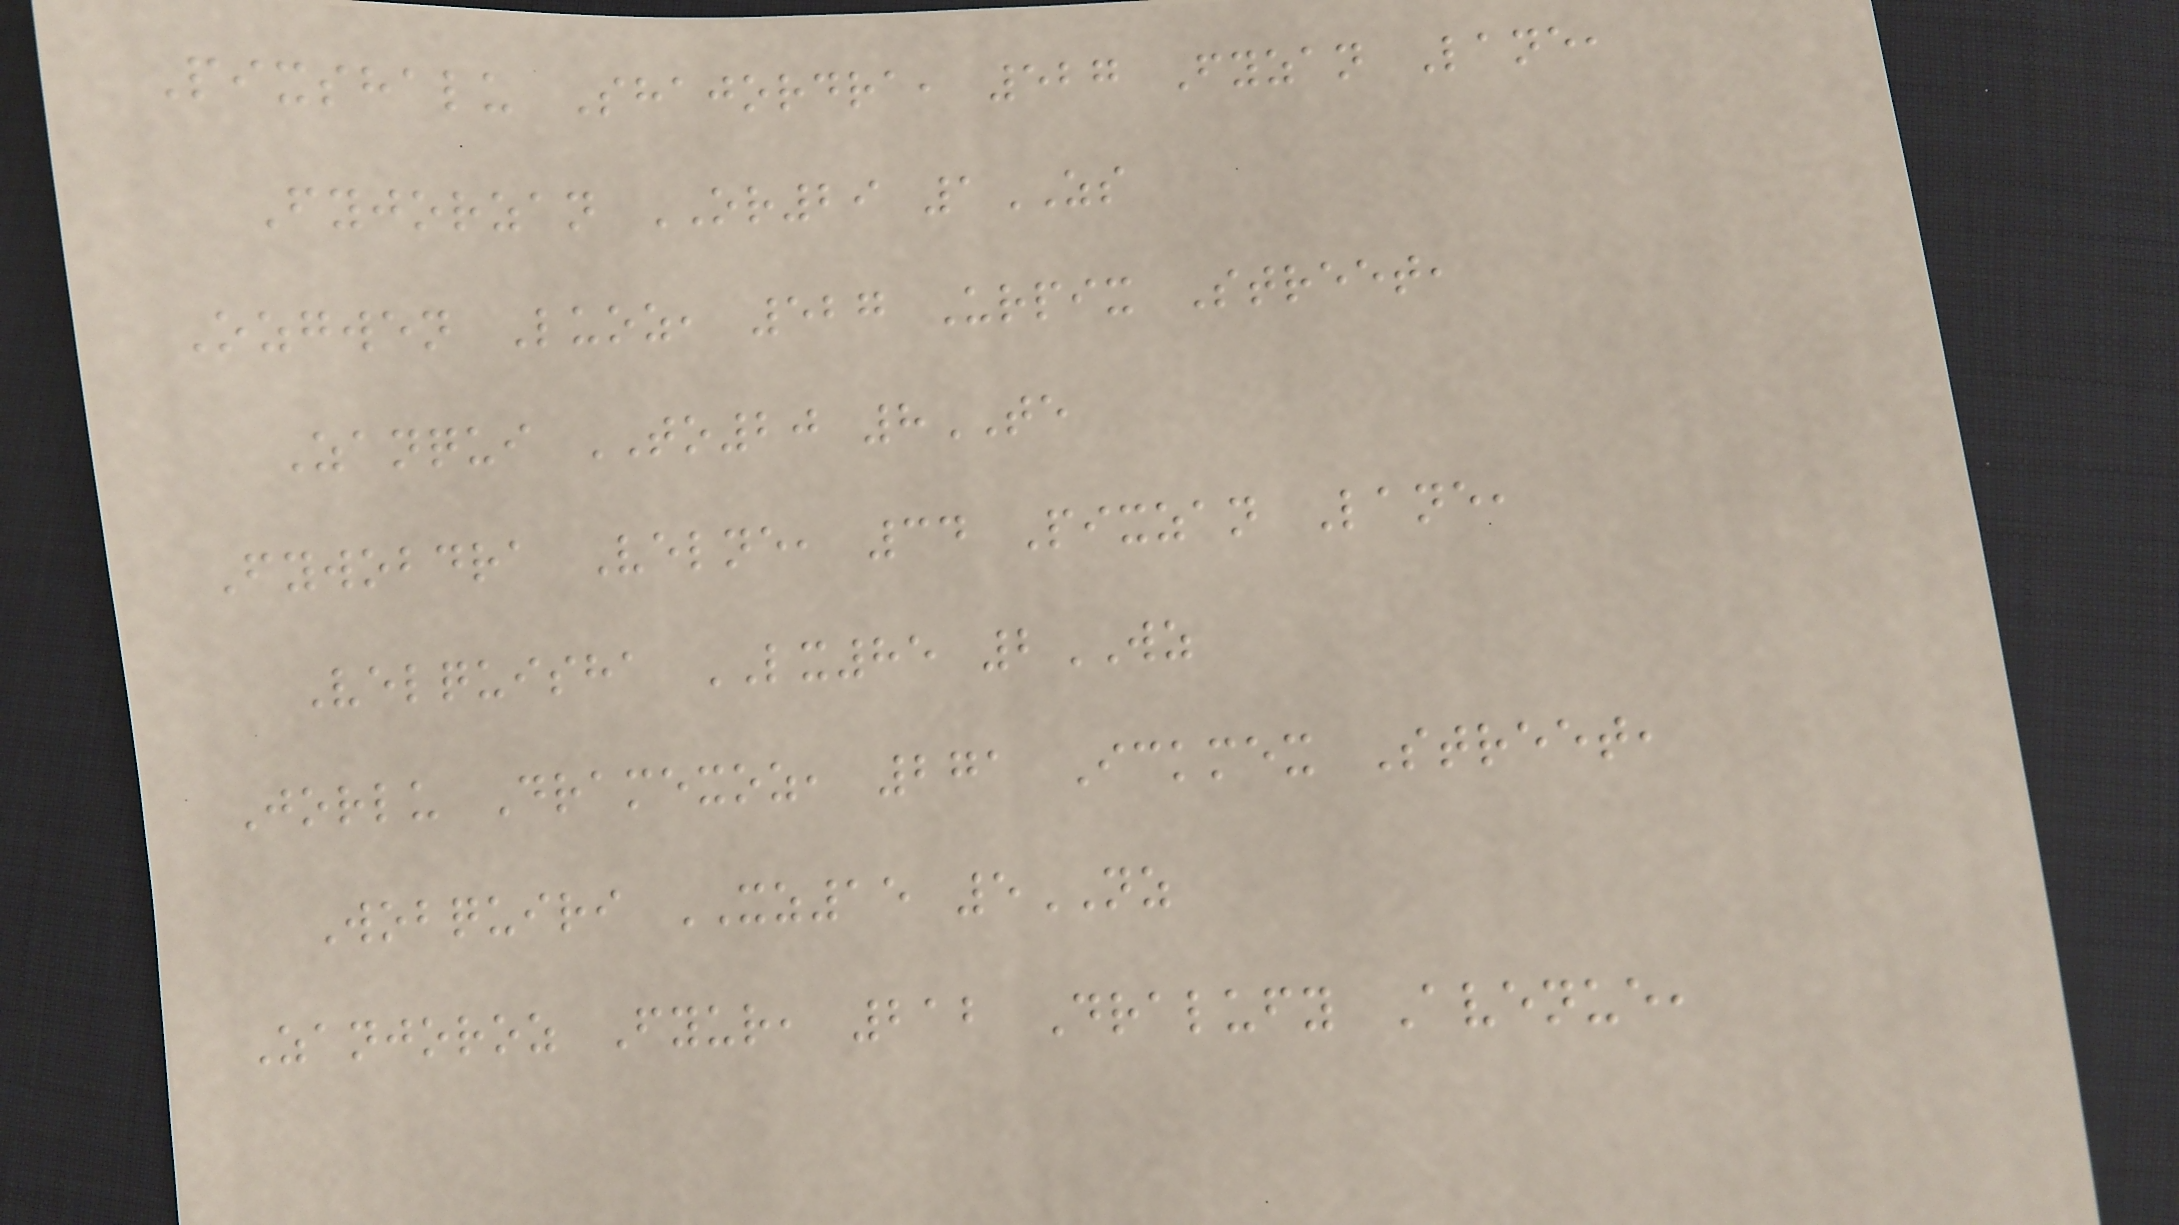Pixshalu Shajordra, 527 Fyzan Lane,
Fyjorzan OR29 1ZS
Ozgwen Luoz, 527 Urpix Street,
Zanqui TO20 8TE
Fywobdra Velne, 34 Pixzan Lane,
Velquisha LX85 2WZ
Jorlu Dramexoz, 271 Ickmex Street,
Wobquiri XZ15 5NZ
Zanjoroz Fyur, 212 Dralufy Avenue,
